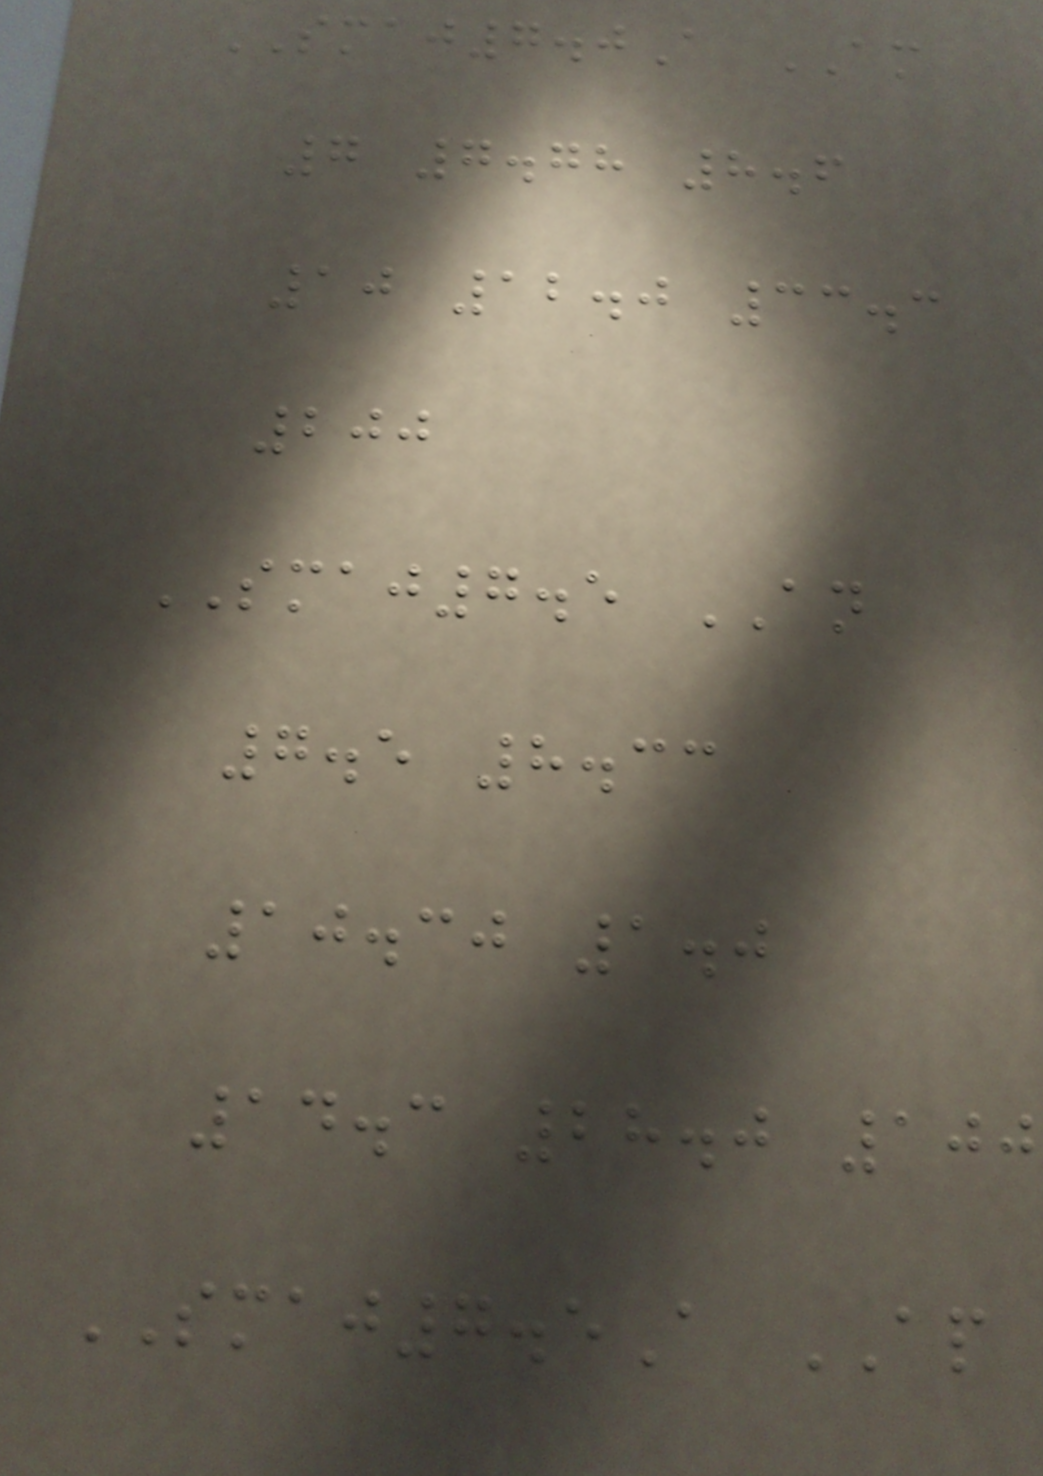SMAJ7.0A AM
7 7.78 8.6
10 12.0 33.3
200
SMAJ7.5 AN
7.5 8.33
10.30 1.0
14.3 28.0 100
SMAJ7.5A AP
